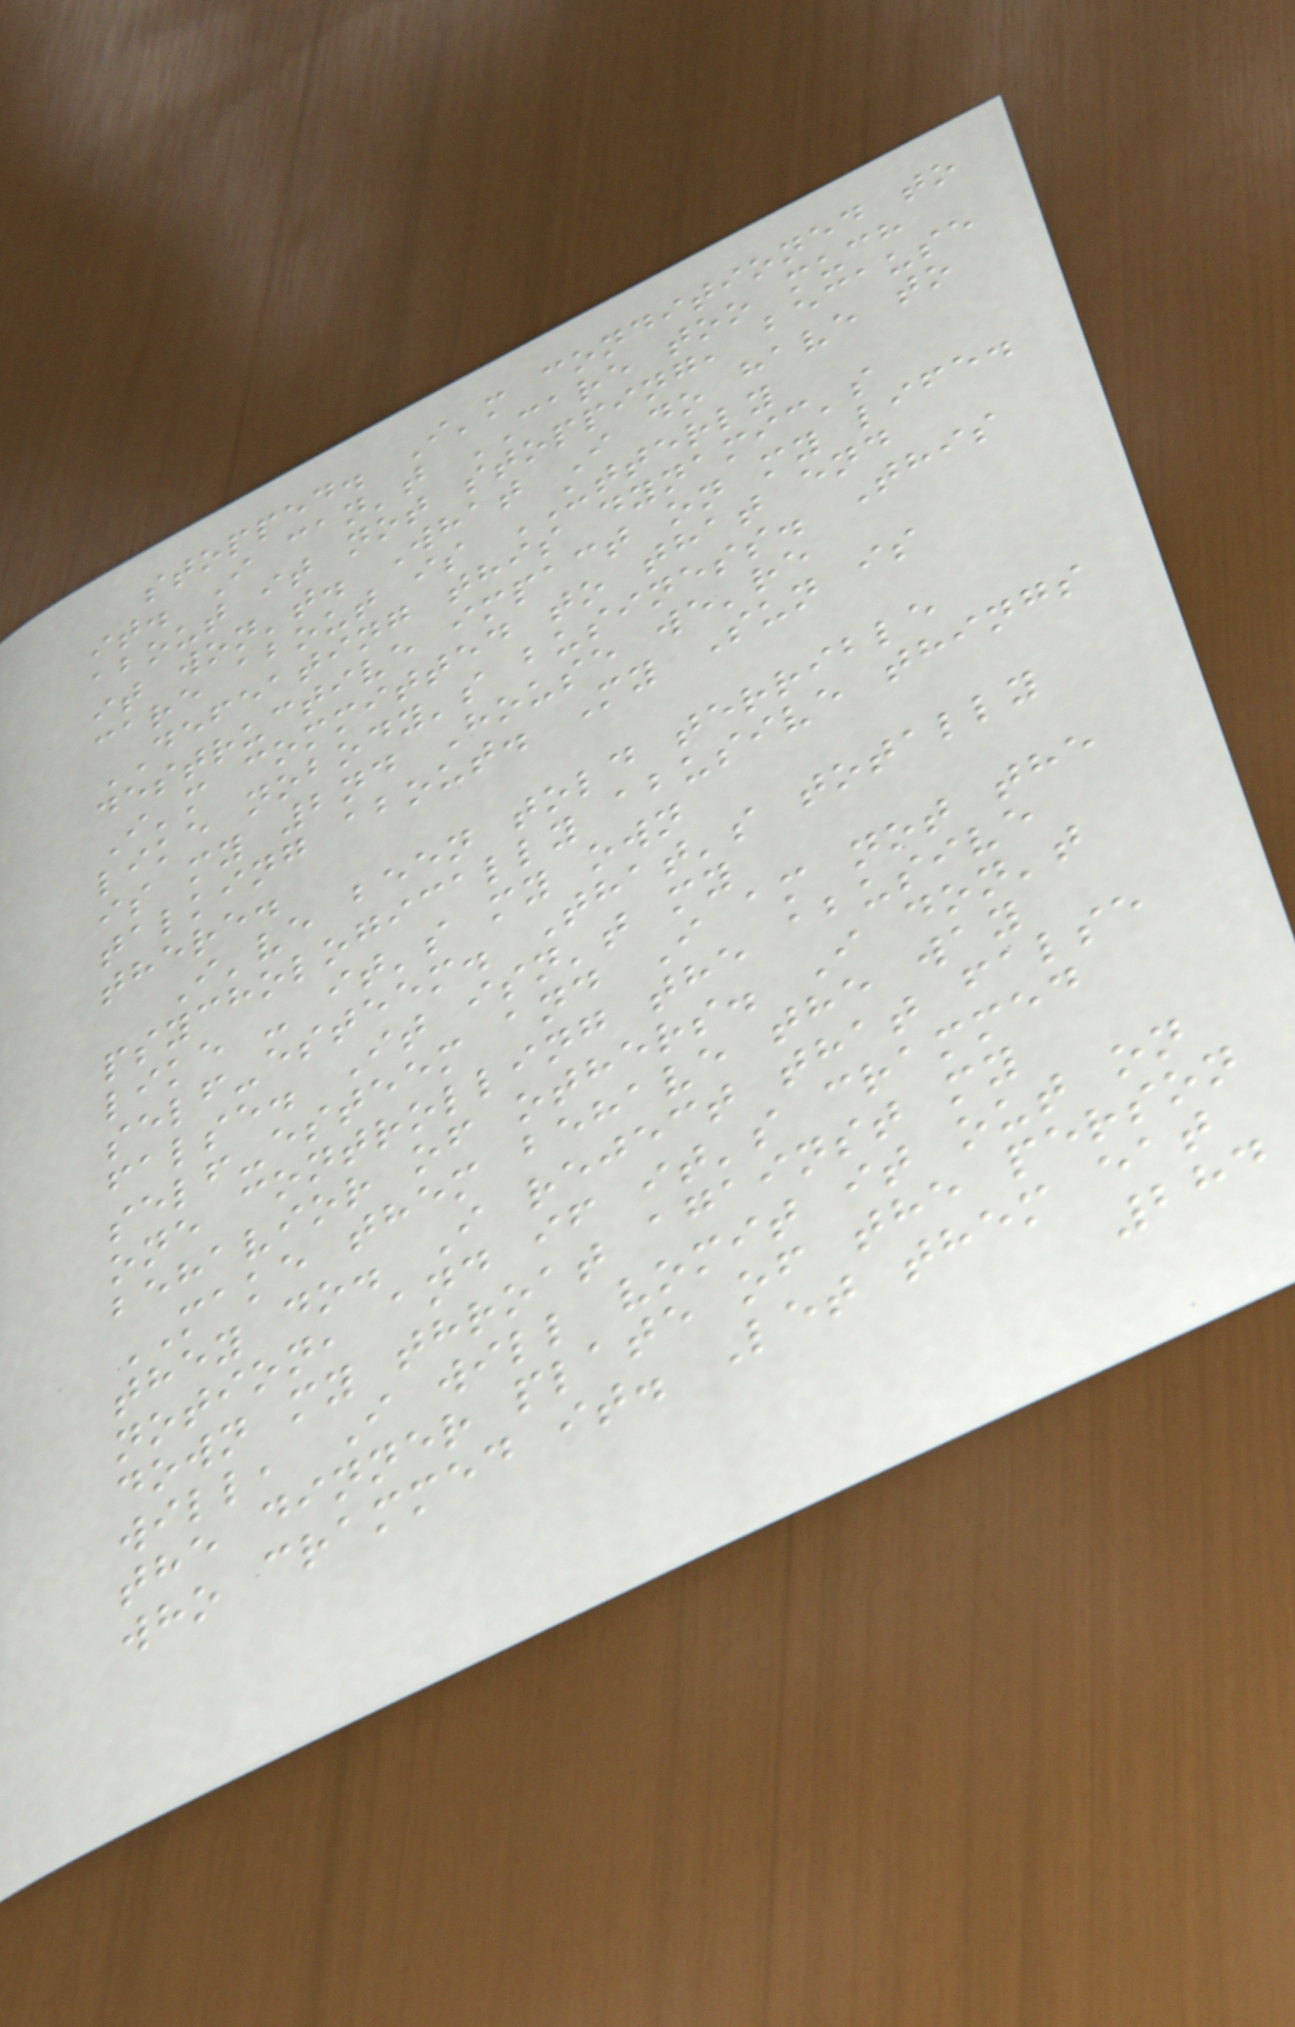stopped. I'm conditioned to
it. I can't CARE too much
about it not stopping, because
it won't. What I do have to
care about is UTTERLY
DEFEATING this dynamic's
destructive impact on my life.
I'm committed to that end
like nobody's business. This
is my 2nd House we're
talking about. My Sun is
there.
I've been told terrible
psychologically abusive things
like - it's my own
self-esteem. That's totally
false. It isn't my
self-esteem and I am not the
one controlling the abusive
behavior of others. I don't
MAKE them behave the way
they do. I reject that false
notion, and if it's crammed
down my throat against my
will, I will vomit it out on
the dinner plate of the person
who crammed it. Let them eat
284
